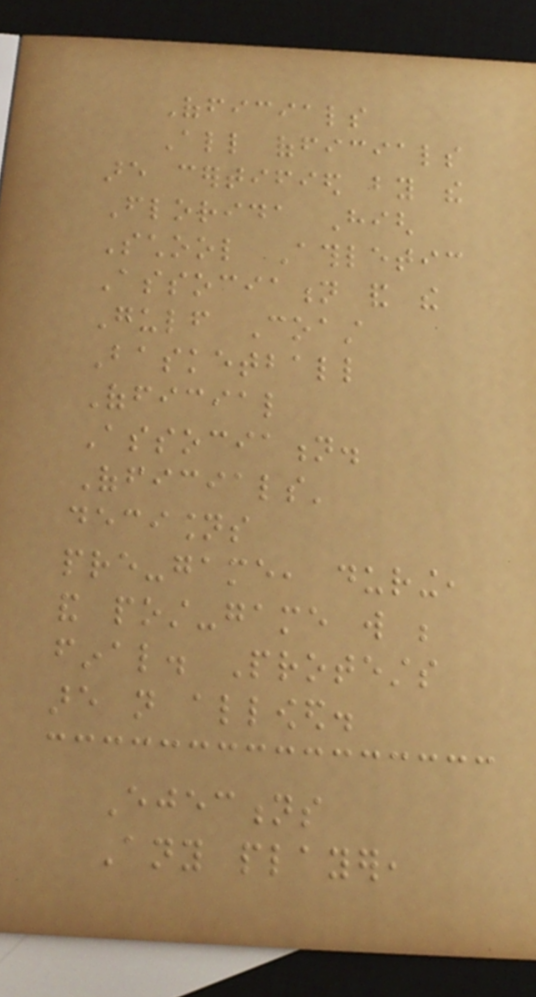Officials
All officials
are certified by the
Florida High
School Athletic
Association and the
Gulf Coast
Basketball
Official
Association.
Officials'
decisions
pre-game, during,
and post-game will be
final. Protests
are not allowed.
Ejections
Any player,
